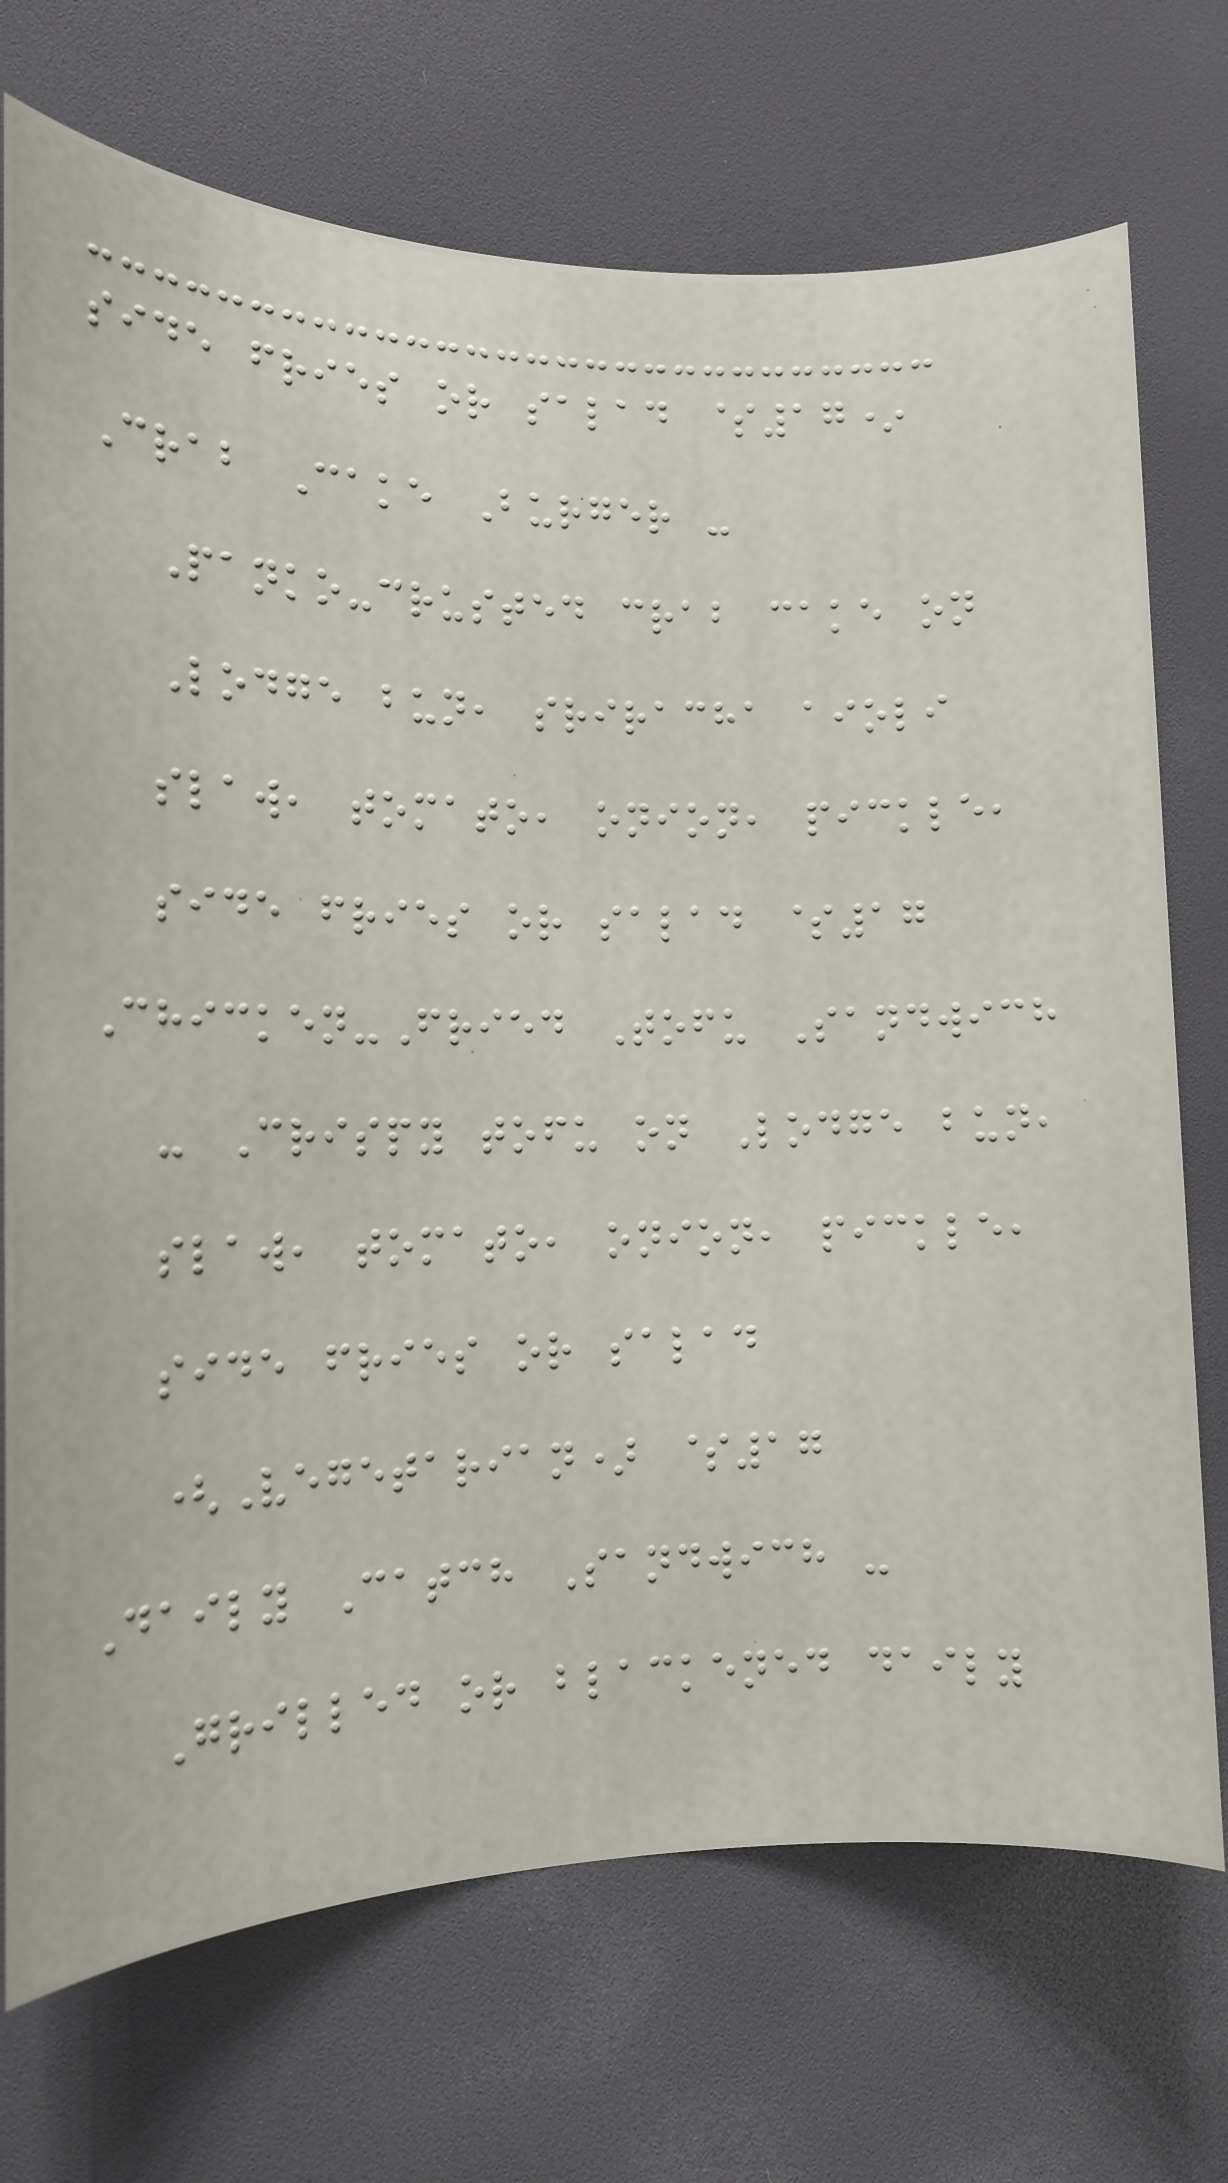side fries or salad $17*
Crab Cake Burger -
Panko-crusted crab cake on
Lodge bun, sriracha aioli
slaw, tomato, onion, pickle,
side fries or salad $17
Chicken-Fried Tofu Sandwich
- Crispy tofu on Lodge bun,
slaw, tomato, onion, pickle,
side fries or salad
(Vegetarian) $17
Daily Catch Sandwich -
Grilled or blackened daily
